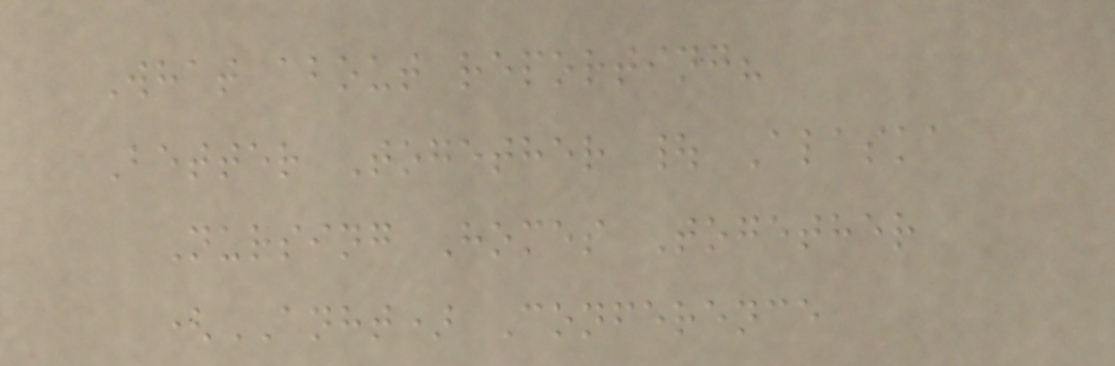What about reporting?
Better Together | Alaska
Nursing Homes Together
(ANHT) Conference
